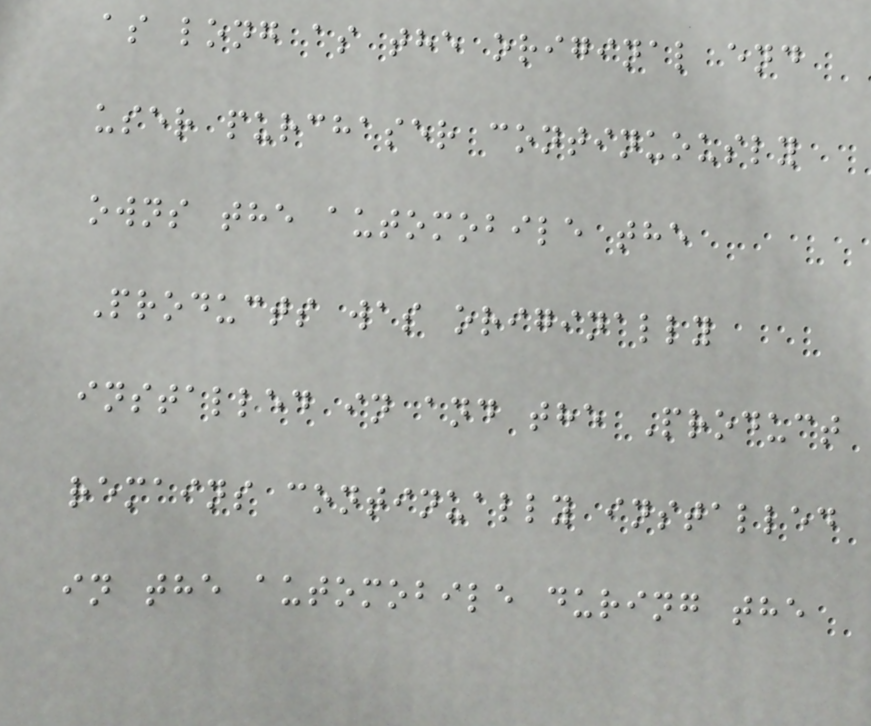as long as the original end
user purchaser continuously
owns the automobile the
Products was originally
installed in and the Product
remains continually installed
in the automobile during the
